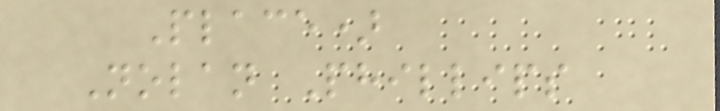Place)
Nolan Phillips
